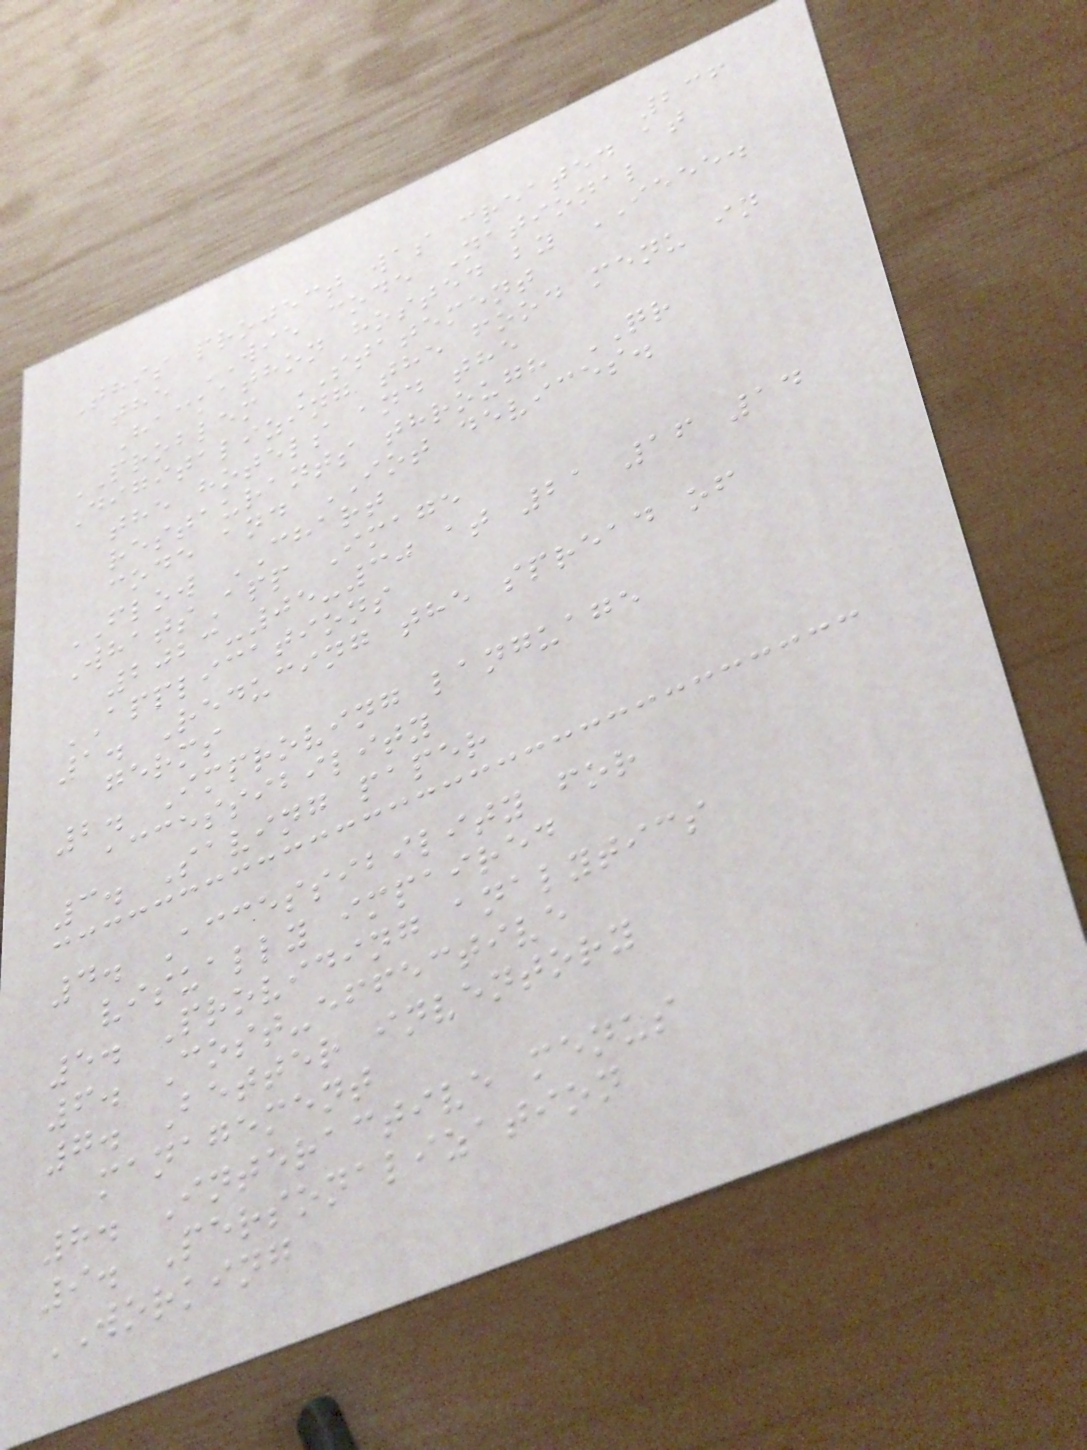236
This project was created at
the WIE code National
Hackathon hosted by IEEE.
PROBLEM STATEMENT
Digitalizing the food menu in
the hotels and the
restaurants through QR
code and IOT devices.
FLOW CHART
WhatsApp Image
2023-05-30 at 21 16 14
APPLICATIONS
1. Reducing the spread of
germs
2. Improving language
accessibility
3. Saving paper
4. Accessibility for
visually impaired
5. Providing analytics
6. Cost-effective
7. Better inventory
management
8. Interactive menus
9. Personalization
WORKING
